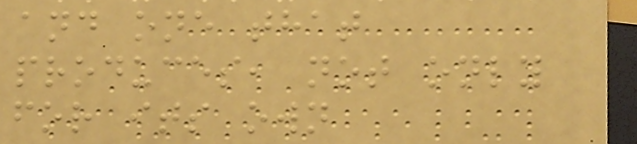and one that
produces, not only
for its own
